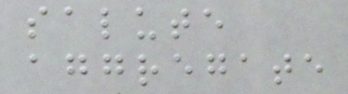salute
aggregate
